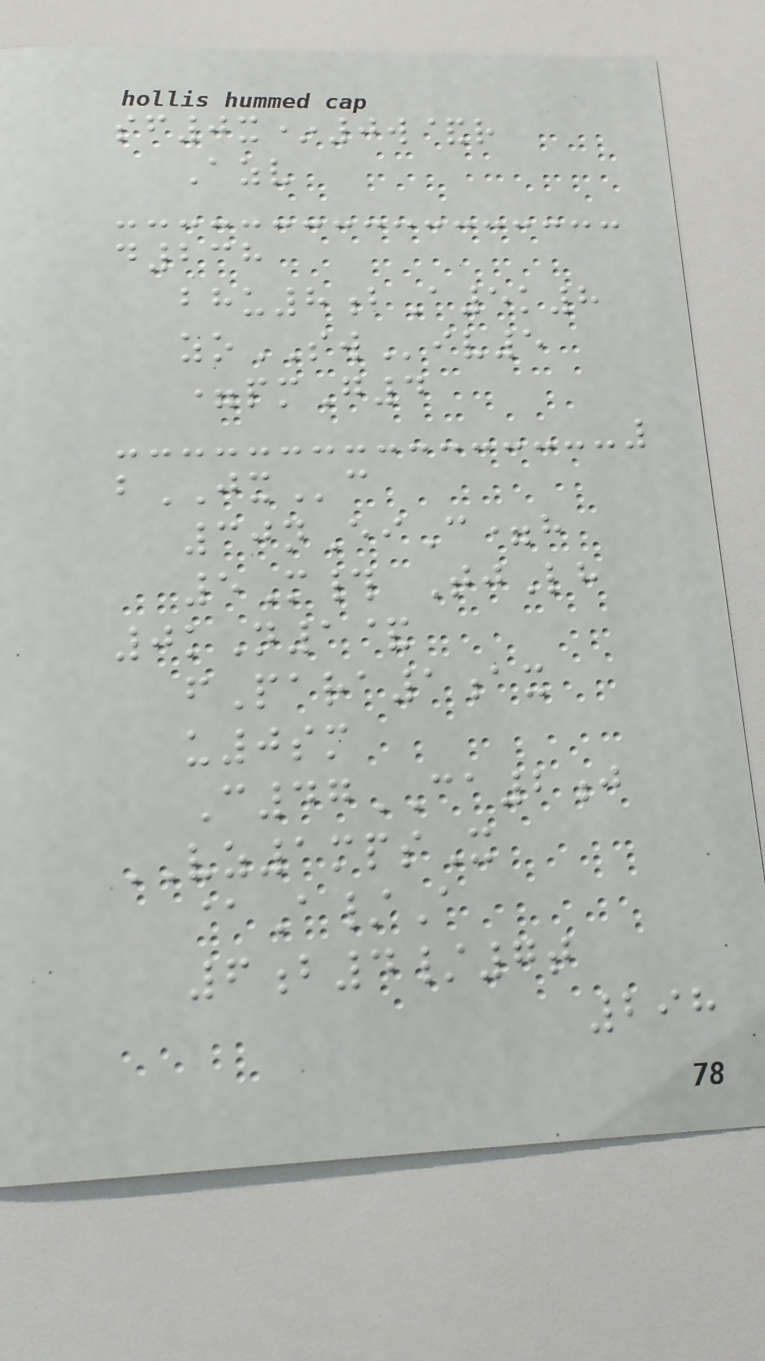sf0x*0w&r
Azv
d238
bhu8bA5k8
zoSWiv5
=pmG4
bJXc
30nEiC=h
5M# TjLh
0kN1&
fPara1ax
u0sm
C47CA2j
VZ1mpsX
@A/A
6b4/7t
298
